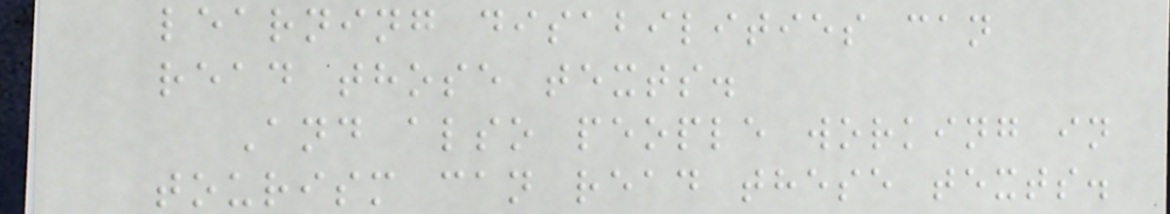learning disabilities can
read those texts.
And also people working in
tourism can read these texts.
